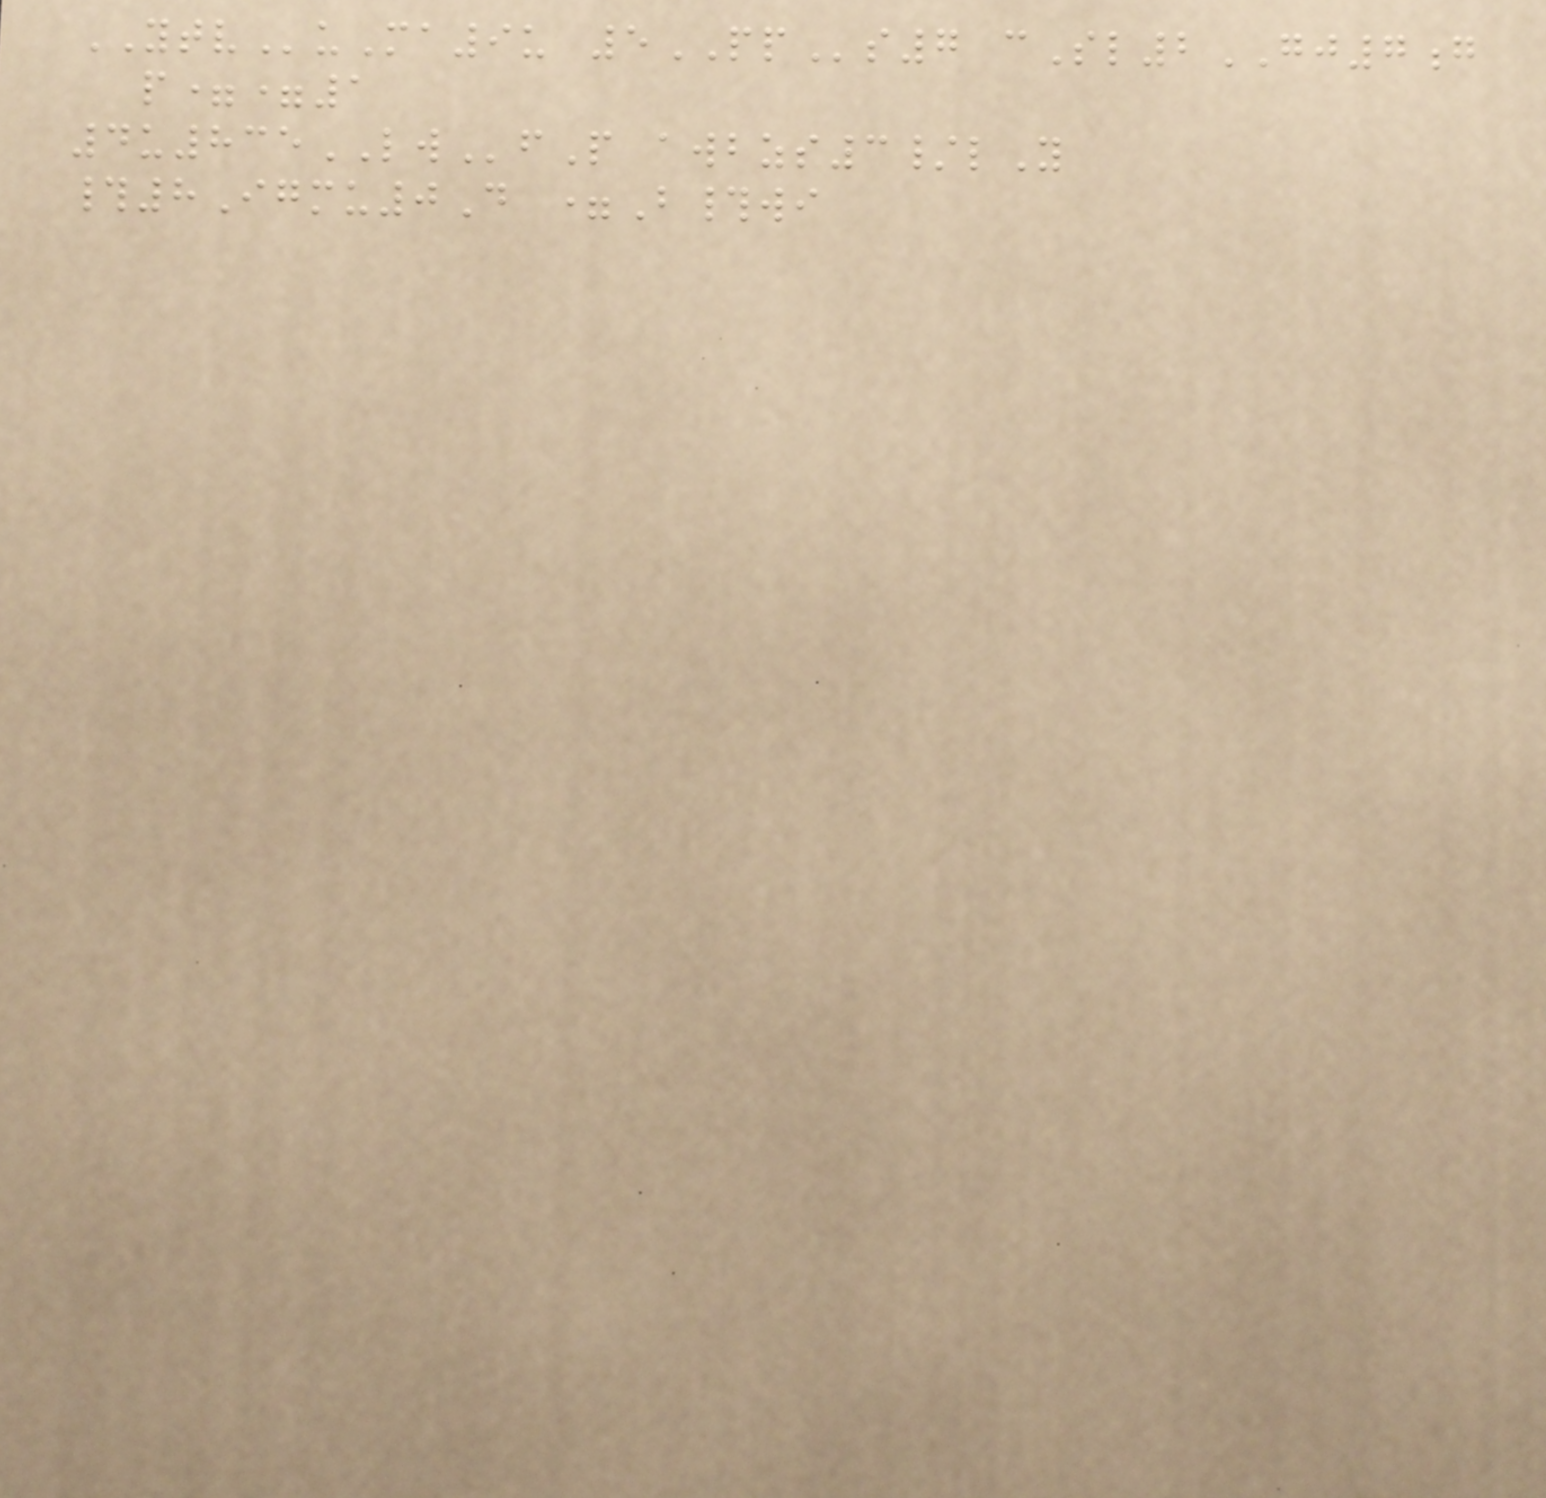YTVuMa9u 5PPs7 cSl2GJ7g
p==1
4u835LWfP awbzs3/lY
#8Igmu0D =B#wi
